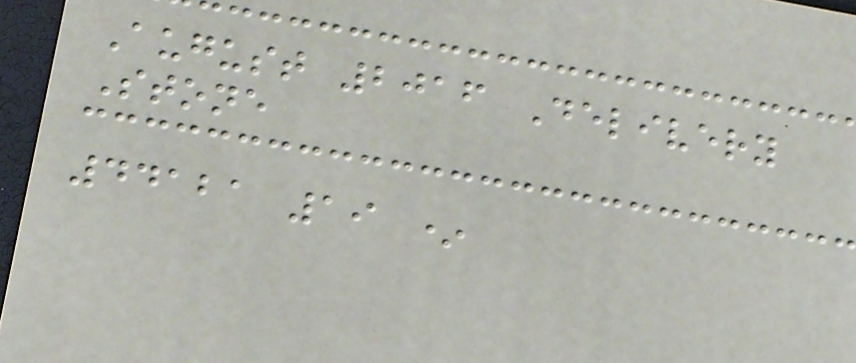August 2016 Delivery
Stone
44121 19 *
